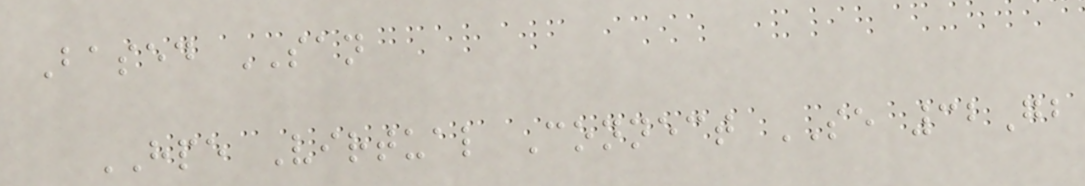Based SAN
HPE Virtual Connect SE 32Gb
